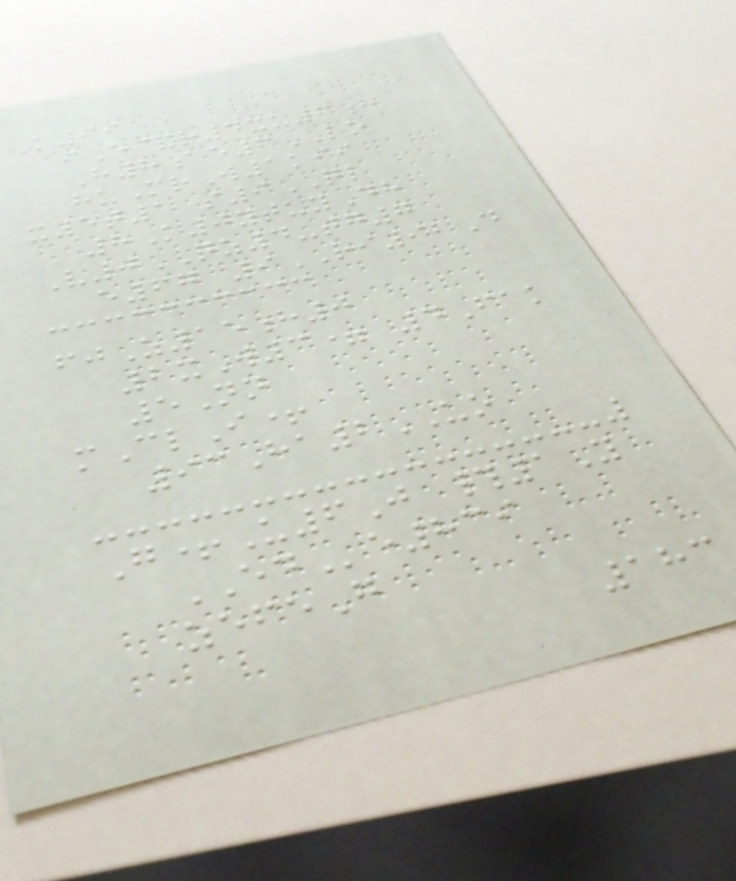K99
iE&r4xu6h
H8ae6LO
huMrW1kii
x5t1 s9QL
8K0ytuyDh
V0QZ4-tg7
e67 9RI92D
fjZ15h0
2xW3= 4Fak
5Nn
mClI+
93Ha2UO
G+U6J #1Y
EDe839
zefeG
183
